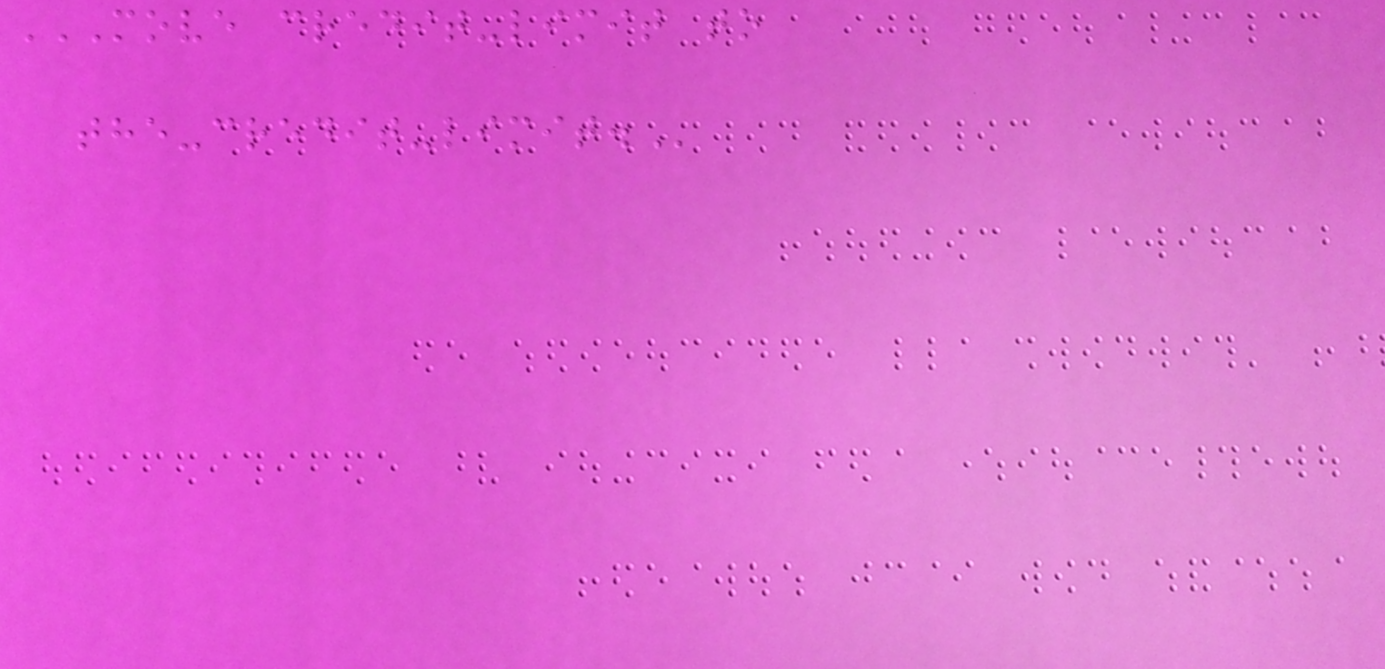MOVE CREDIT-LIMIT TO
THE-CREDIT-LIMIT.
